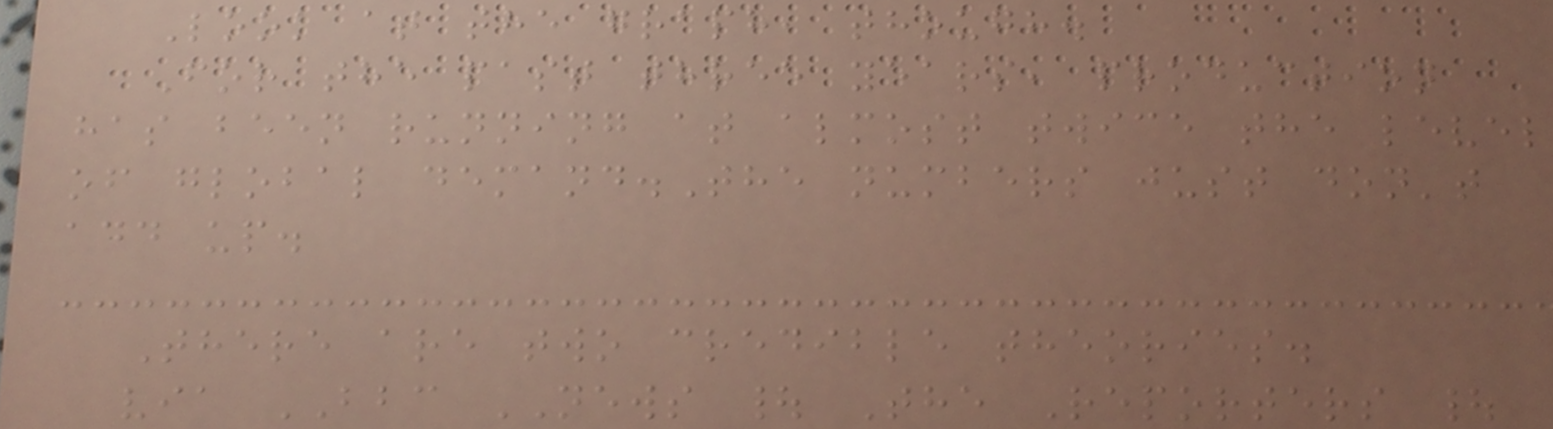Look at the graph, though.
For the past three years, production
has been running at almost twice the level
of global demand.The numbers just don't
add up.
There are two credible theories.
via BBC NEWS | The Reporters |
